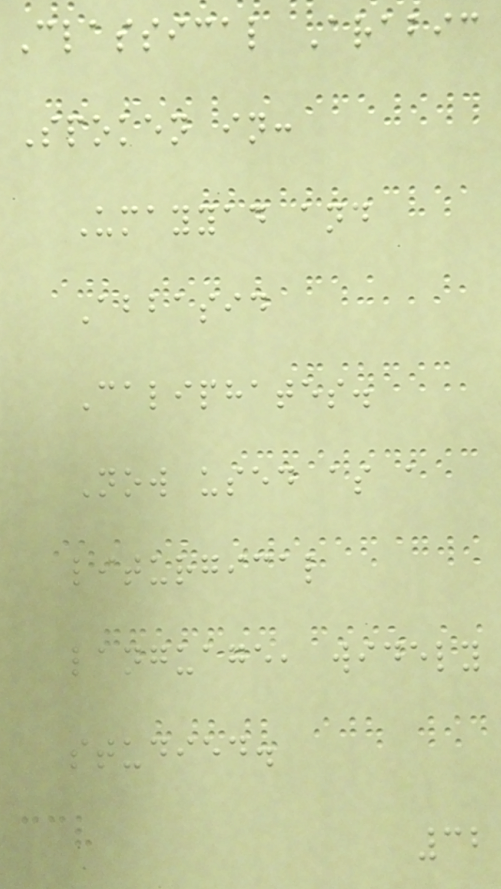Classical Arabic
Spoken in:
Umayyad and
Abbasid
Caliphates.
Now used as a
liturgical
language, widely
studied.
32
